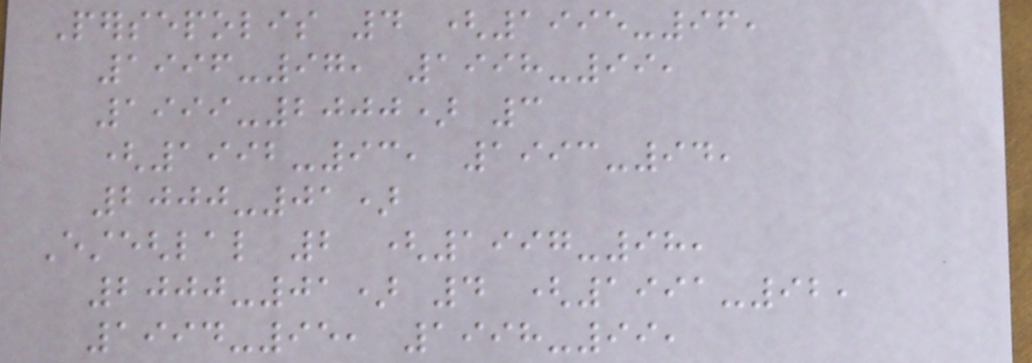Persepolis 4 (1995-96,
1996-97, 1998-99,
1999-2000) 3
(1992-93, 1993-94,
2000-01)
Esteghlal 2 (1997-98,
2000-01) 4 (1991-92,
1994-95, 1998-99,
